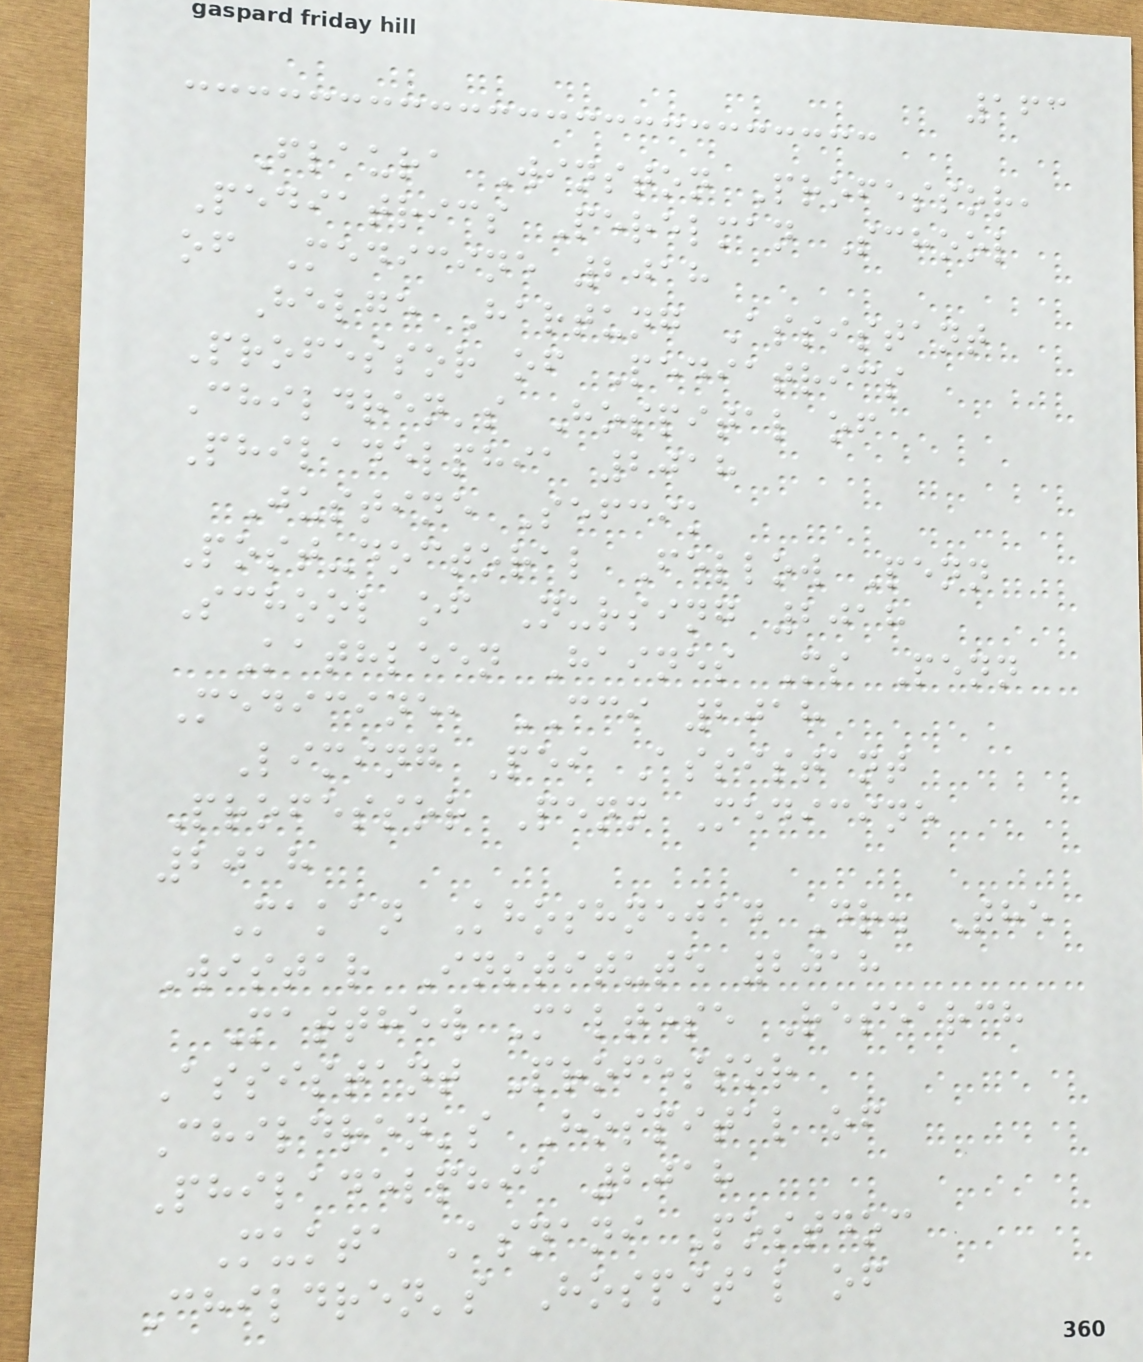163
Flaura Winston Professor,
Pediatrics Perelman School
of Medicine 2018
Helge Hartung Assistant
Professor of Pediatrics
Children's Hospital of
Philadelphia 2018
Justine Sefcik
Post-doctoral Fellow Penn
School of Nursing 2018
Kathleen Haines Ms Penn
Medicine, CCI 2018
Liming Pei Assistant
Professor Penn Medicine
2018
Makan Khoshnejad Dr. The
Wistar Institute 2018
Matthew Maltese Research
Assistant Professor
Children's Hospital of
Philadelphia 2018
Mukta Asnani Postdoc
Children's Hospital of
